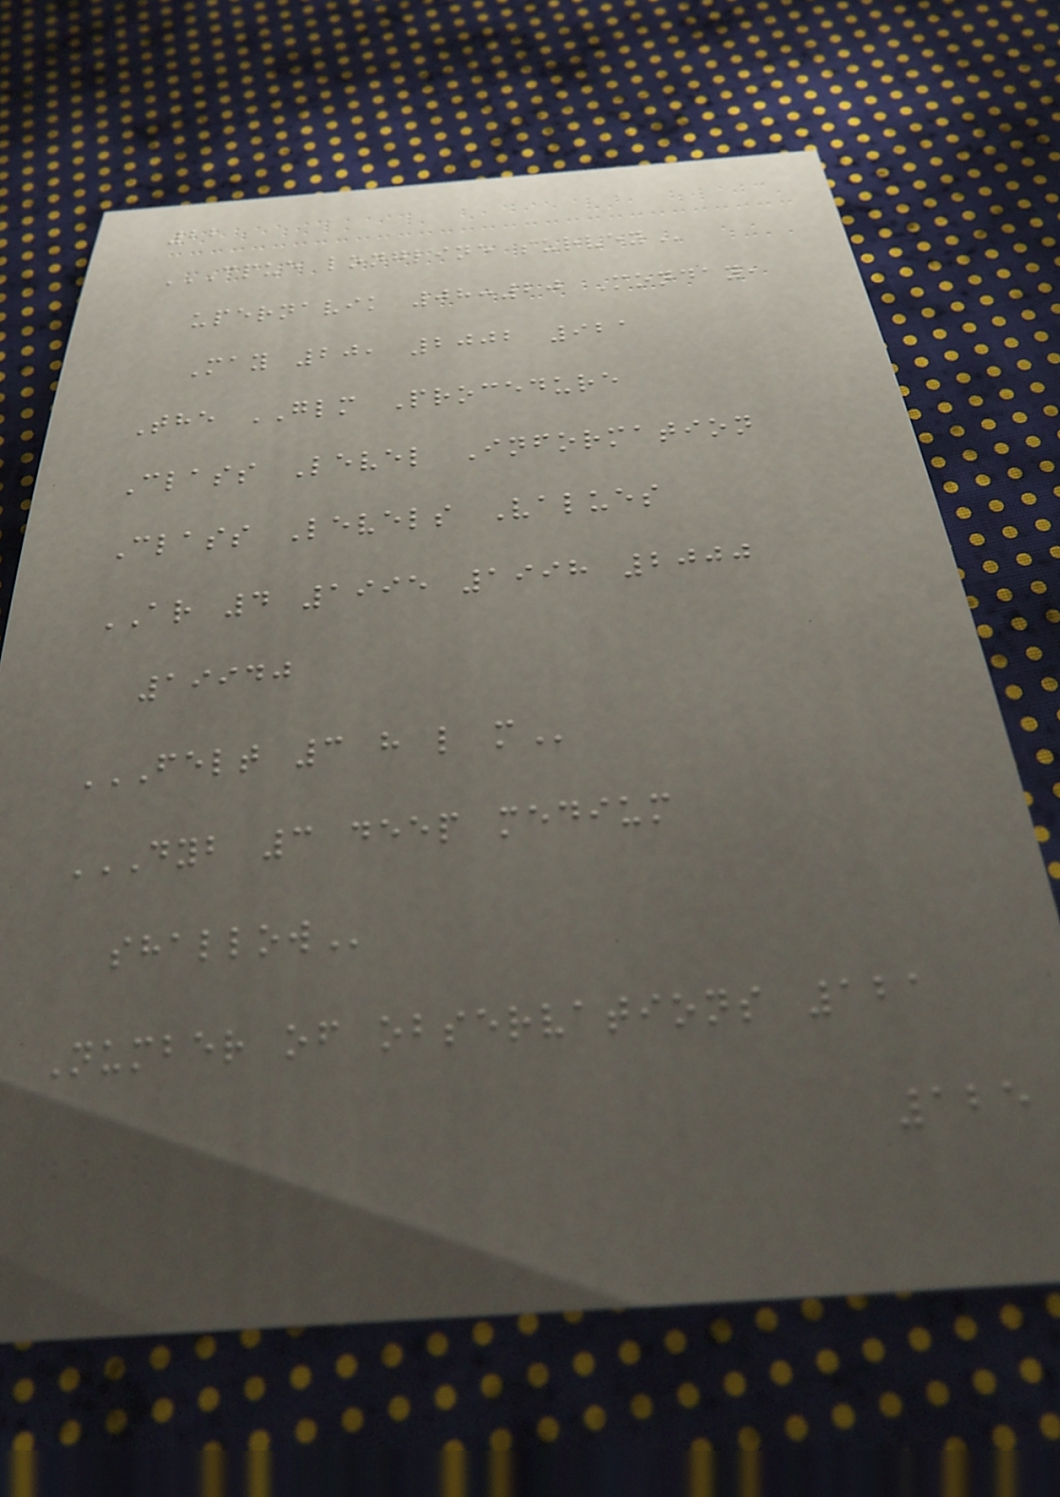22
CPUE LONGLINE SURVEY
upernavik 08:20 Monday,
May 20, 2002 921
The GLM Procedure
Class Level Information
Class Levels Values
AR 4 1995 1998 2000
19940
FELT 3 H L M
DYB 3 DEEP MEDIUM
SHALLOW
Number of observations 121
125
